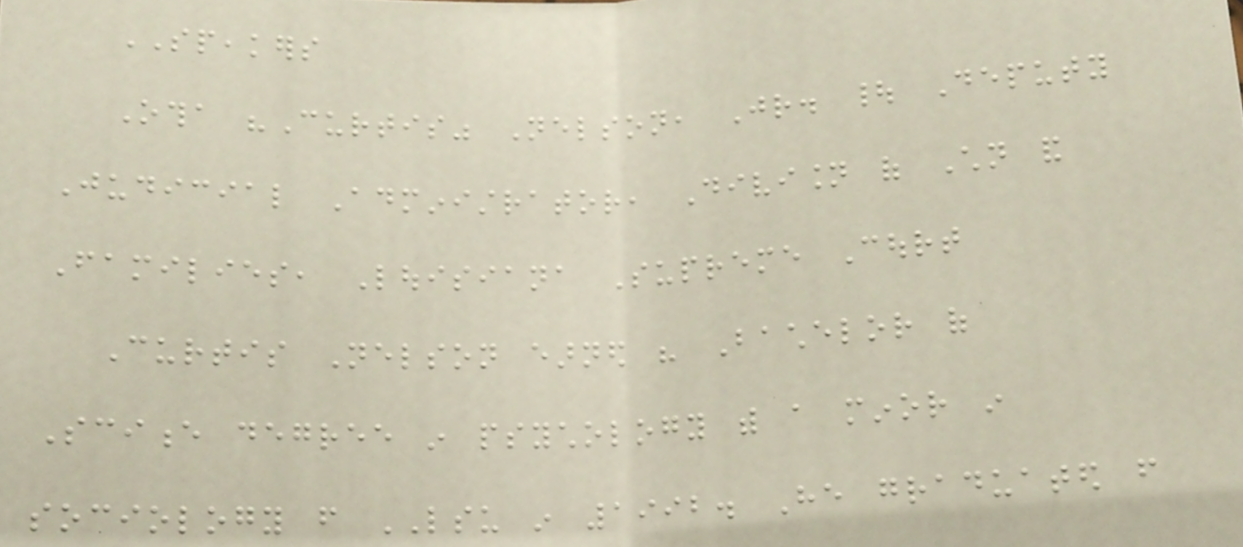SPEAKERS
Otha "Curtis" Nelson, Jr. | Deputy
Judicial Administrator, Division of Children and
Families, Louisiana Supreme Court
Curtis Nelson earned his Bachelor of
Science degree in psychology with a minor in
sociology from LSU in 1992. He graduated from
